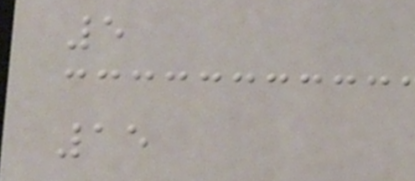5
15
